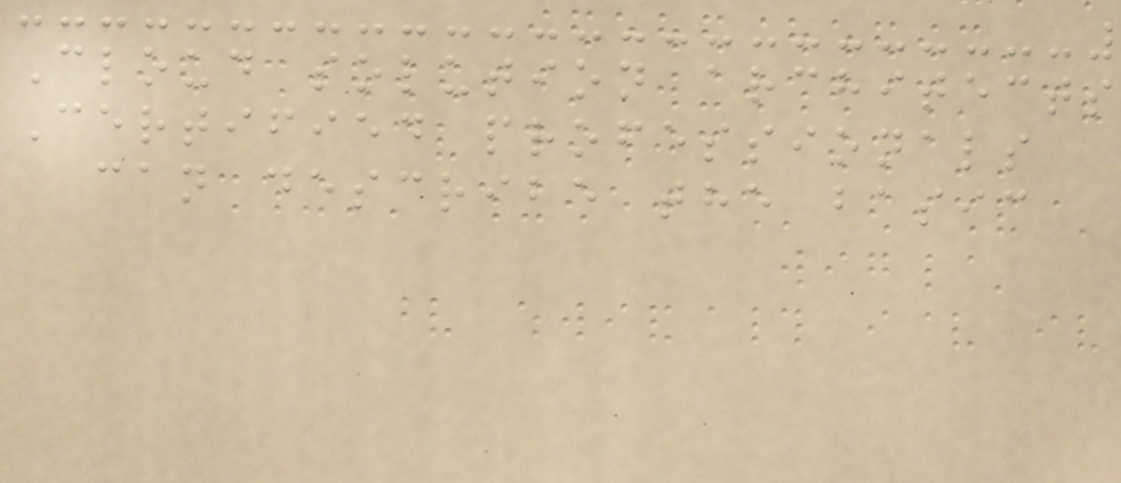Cloud solution architects
Certified professionals
can describe the basic
